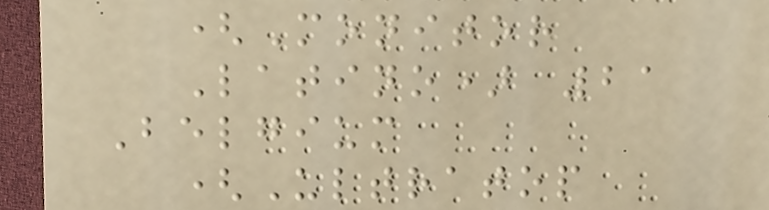(Monitor
Latino) 21
Belgium
(Ultratop
